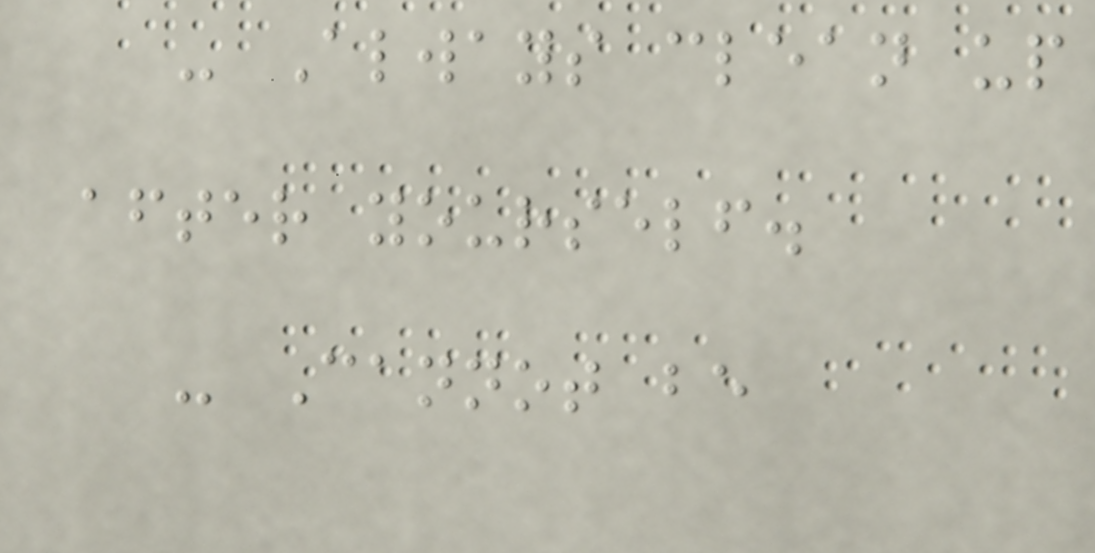- Always clean up
after yourself.
- Cannot be
